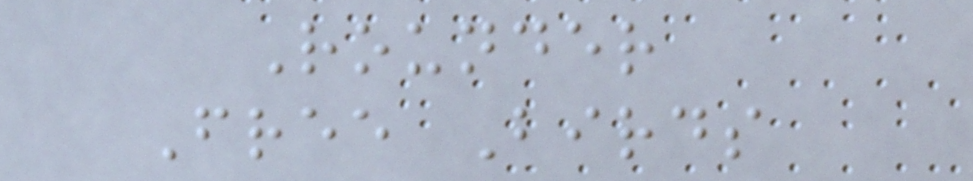Rounder
Free Birds
